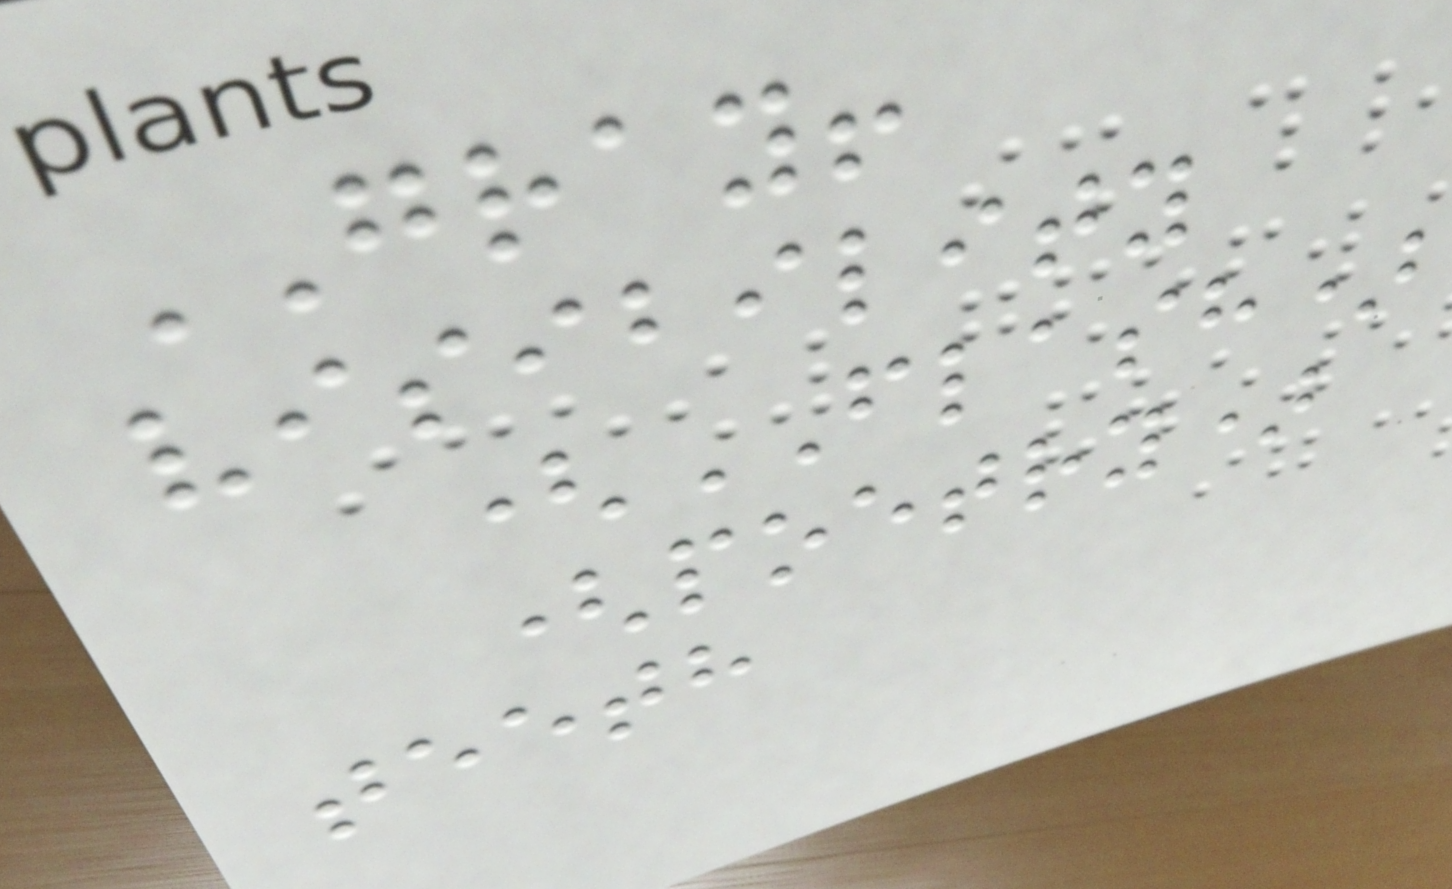GRAY!
visibility
(FLASH)
(poetry)
teeth
